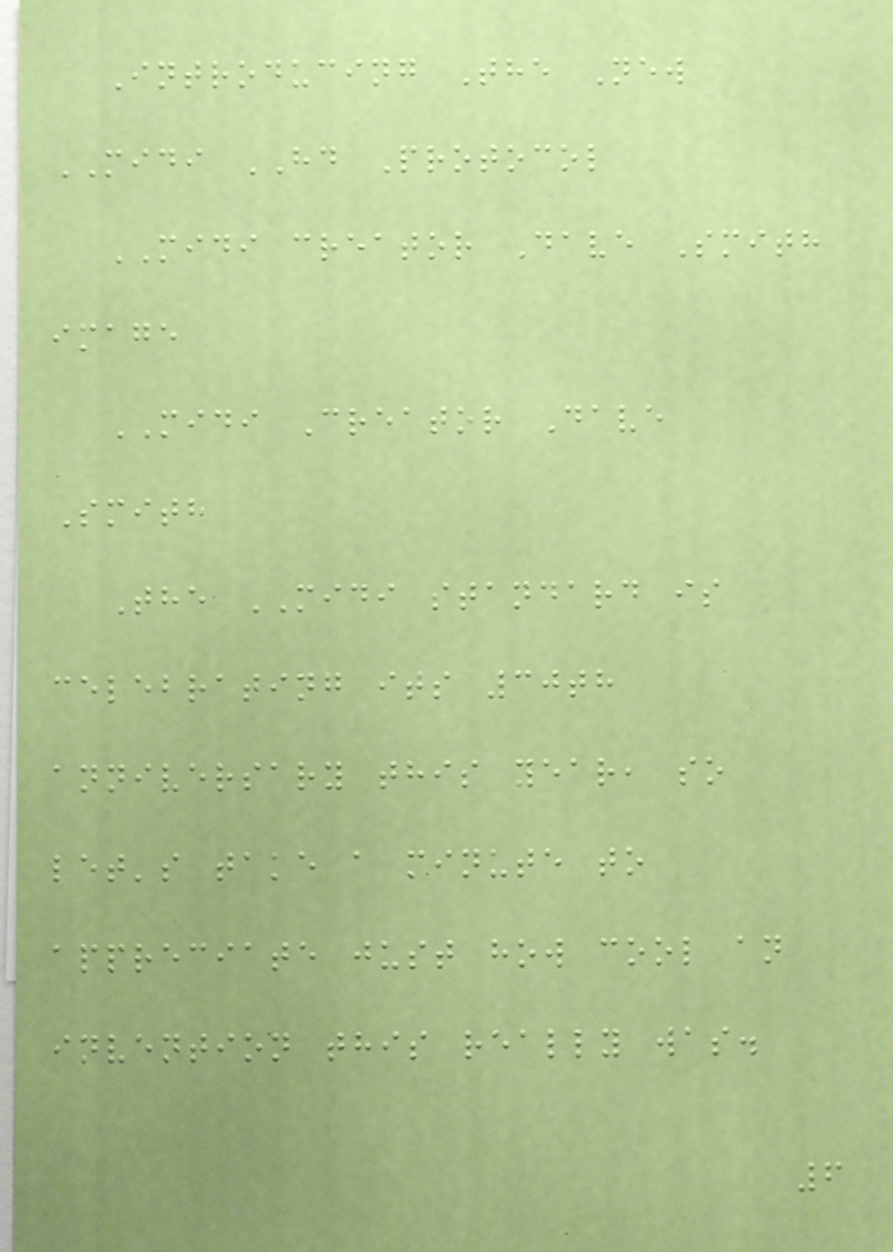Introducing The New
MIDI HD Protocol
MIDI creator Dave Smith
image
MIDI Creator Dave
Smith
The MIDI standard is
celebrating its 30th
anniversary this year, so
let's take a minute to
appreciate just how cool an
invention this really was.
6
